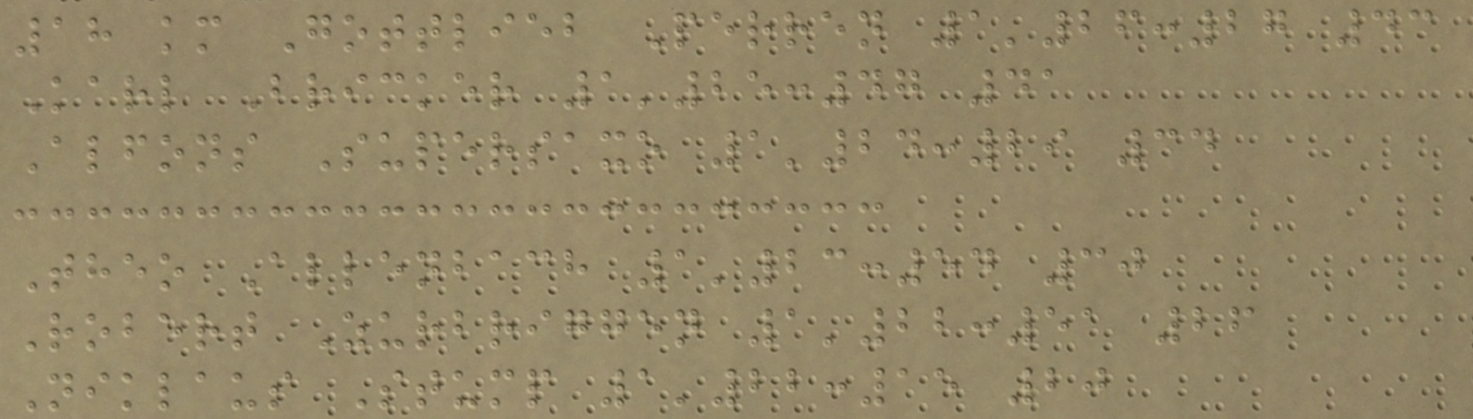18 km Gottlieb Perren 1'26:27 43
Karl Bricker 1'25:47 41
Alfons Supersaxo 1'24:29 34
Theo Allenbach 1'23:54 30
Robert Zurbriggen 1'22:51 26
Niklaus Stump 1'22:15 20
